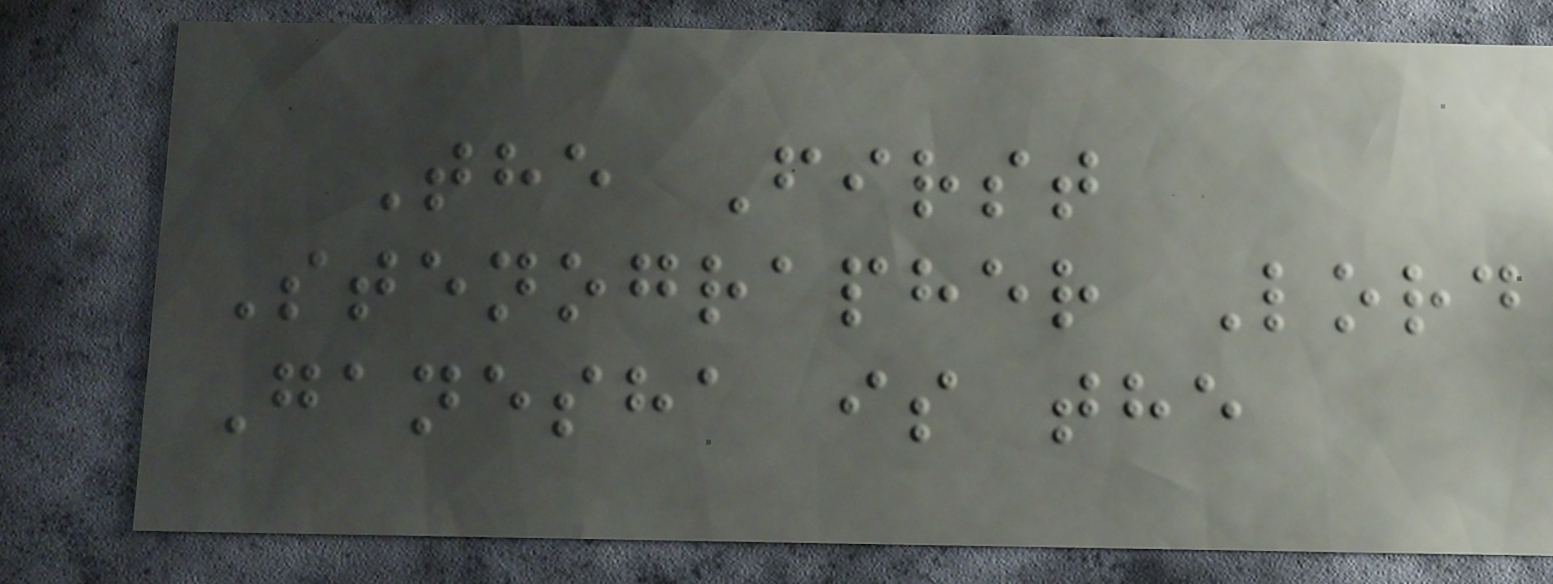The First
Stenographer Lord
Ganesha is the
